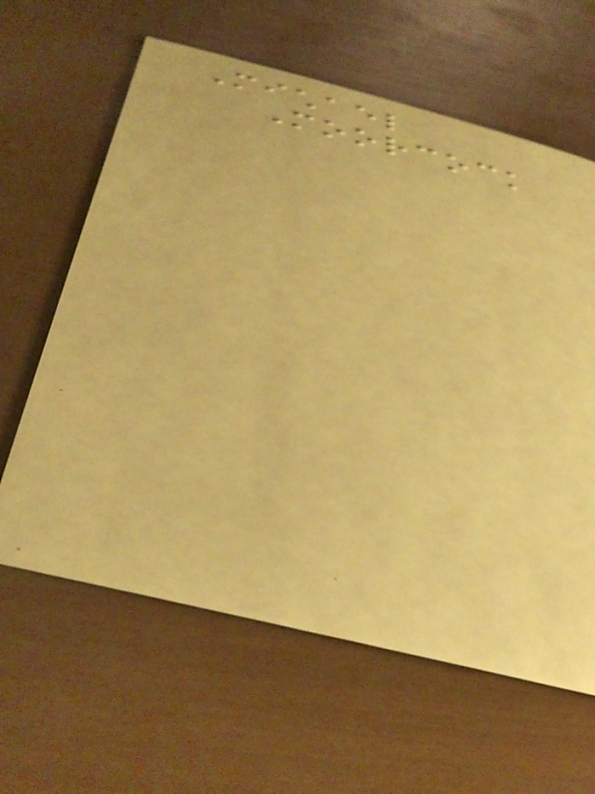Michael
Moorcock
